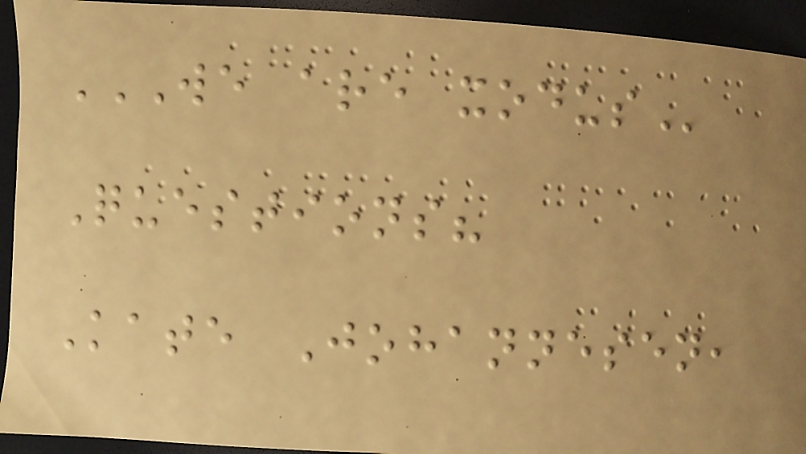WE ARE XODUS
Questions?
Kate Johannesen,
